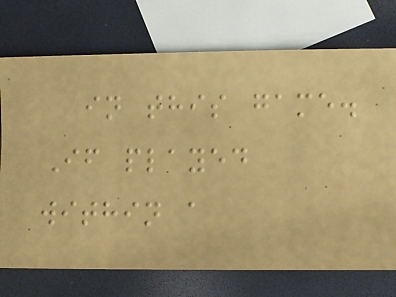in this game.
If played
within a
